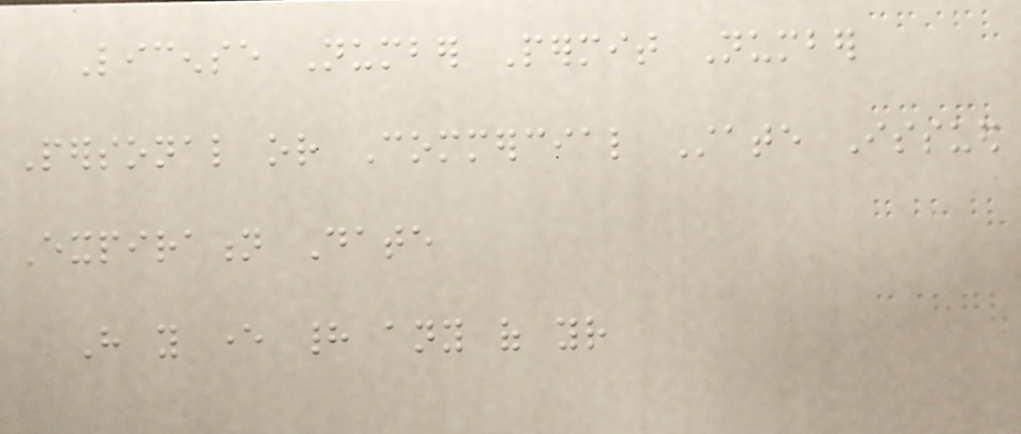License Number Permit Number
Personal or Commercial State Issued
Expiration Date
Have you ever had any of your
